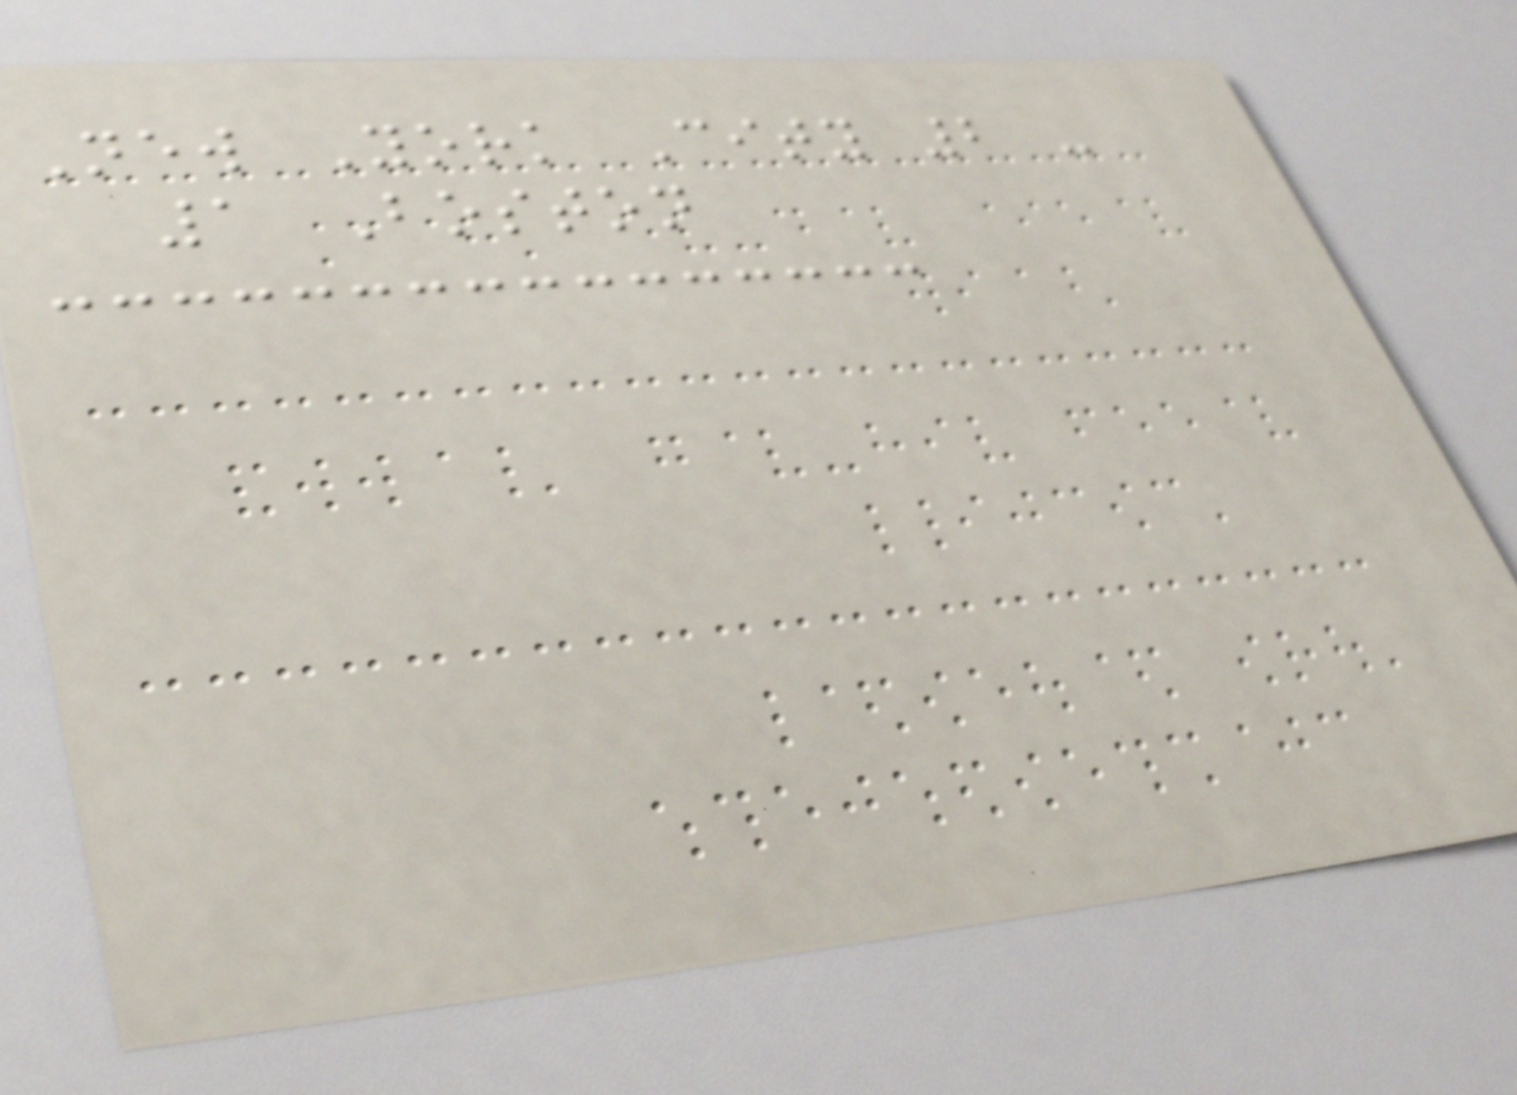New York City 2 -
1 Boston
